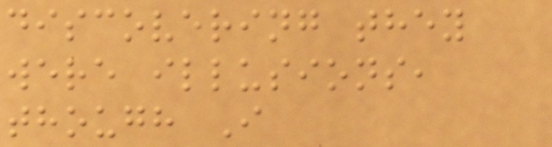discovering they
were illusions,
though I
